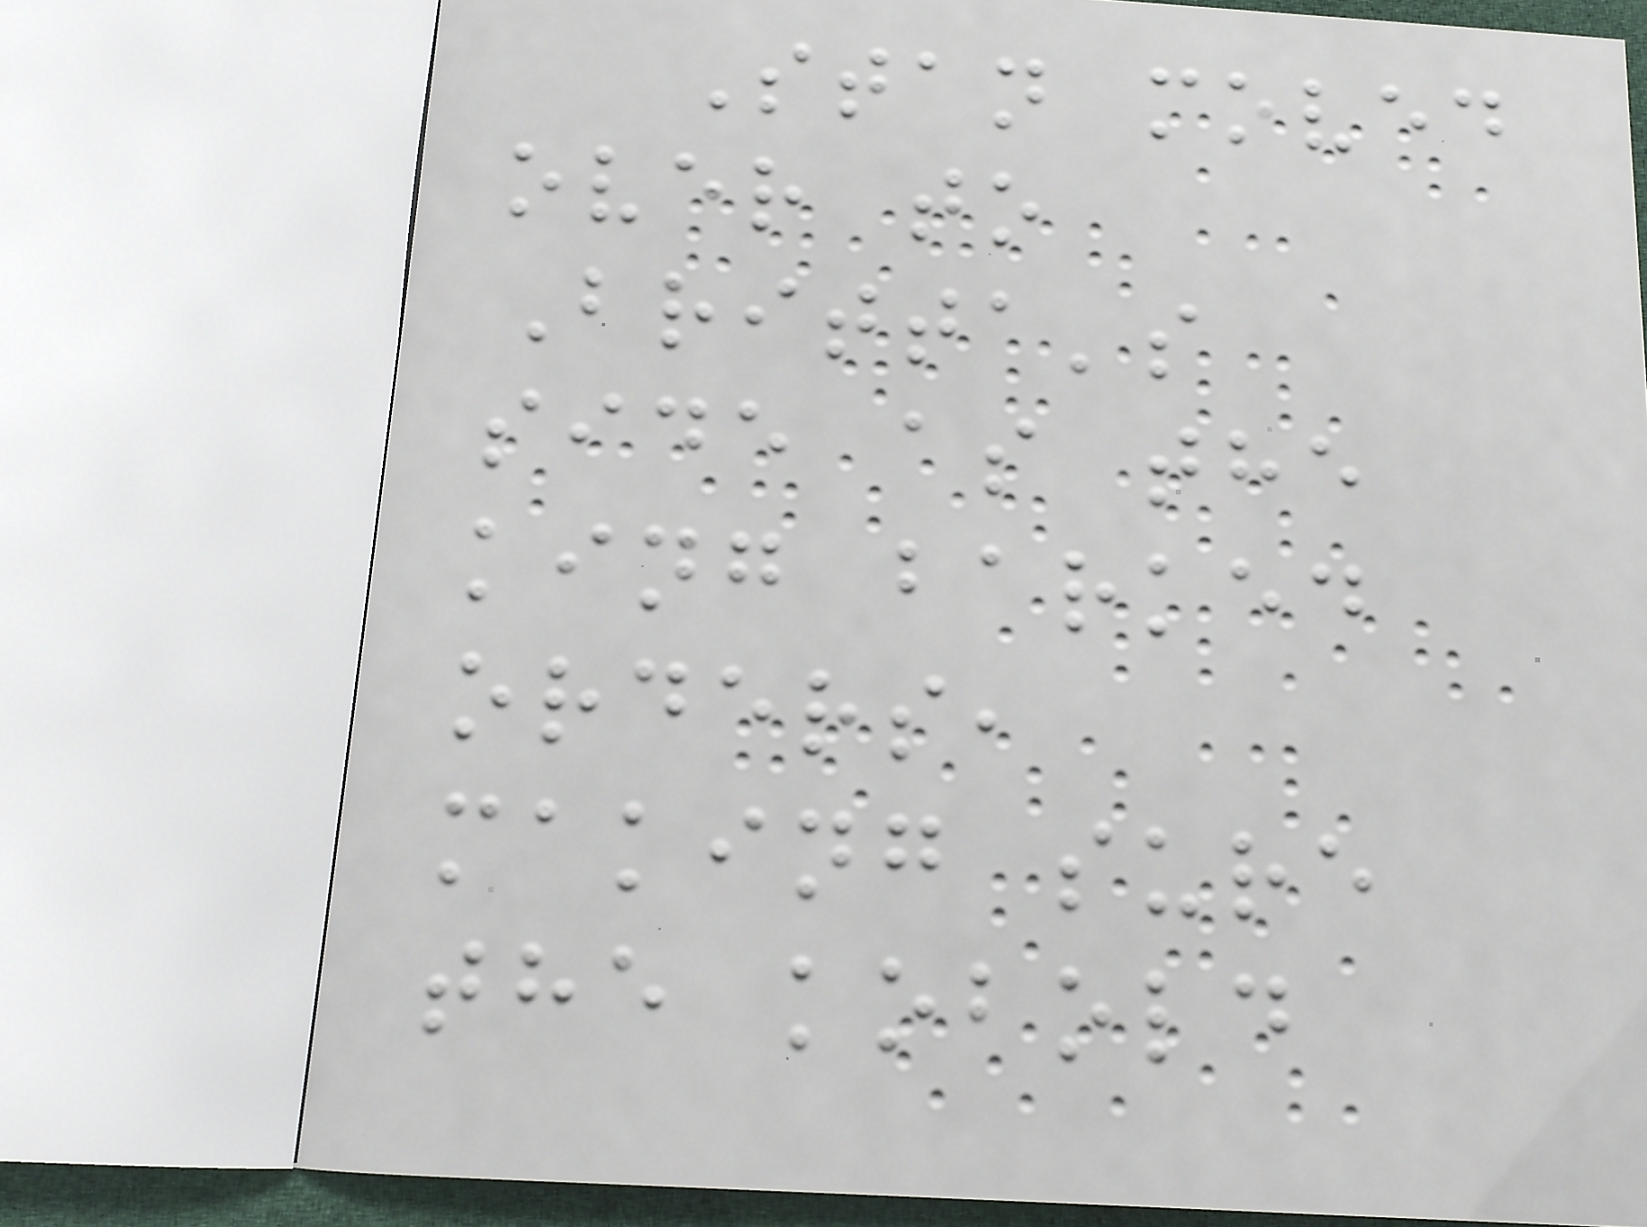Stan moved
over to
Britta's
side as the
king barked
orders,
making sure
the kobold
